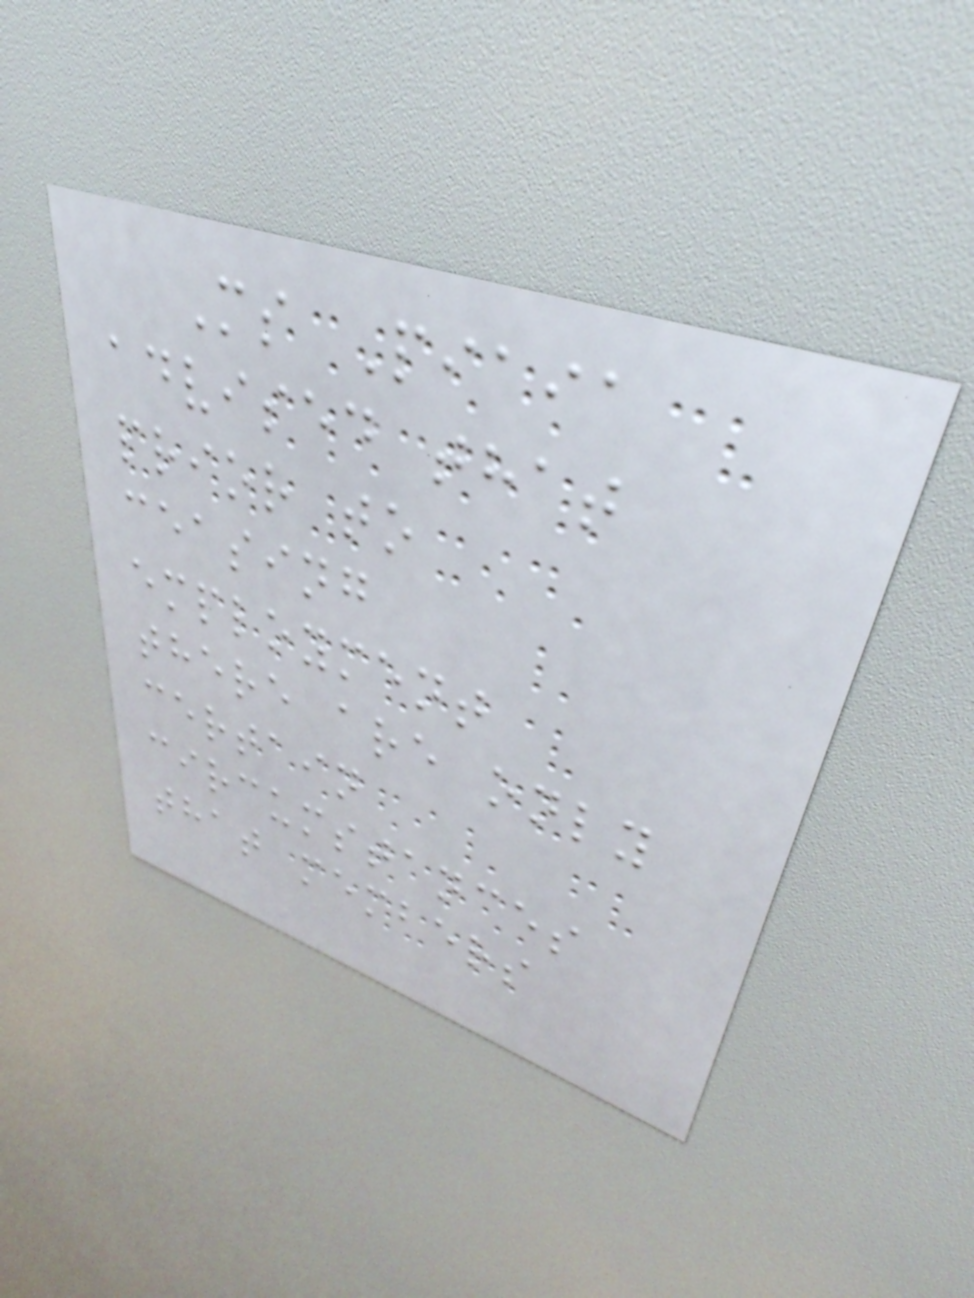Ms Piaia
advised that
prior to
ceasing
employment
there are only
certain
circumstances
that members
